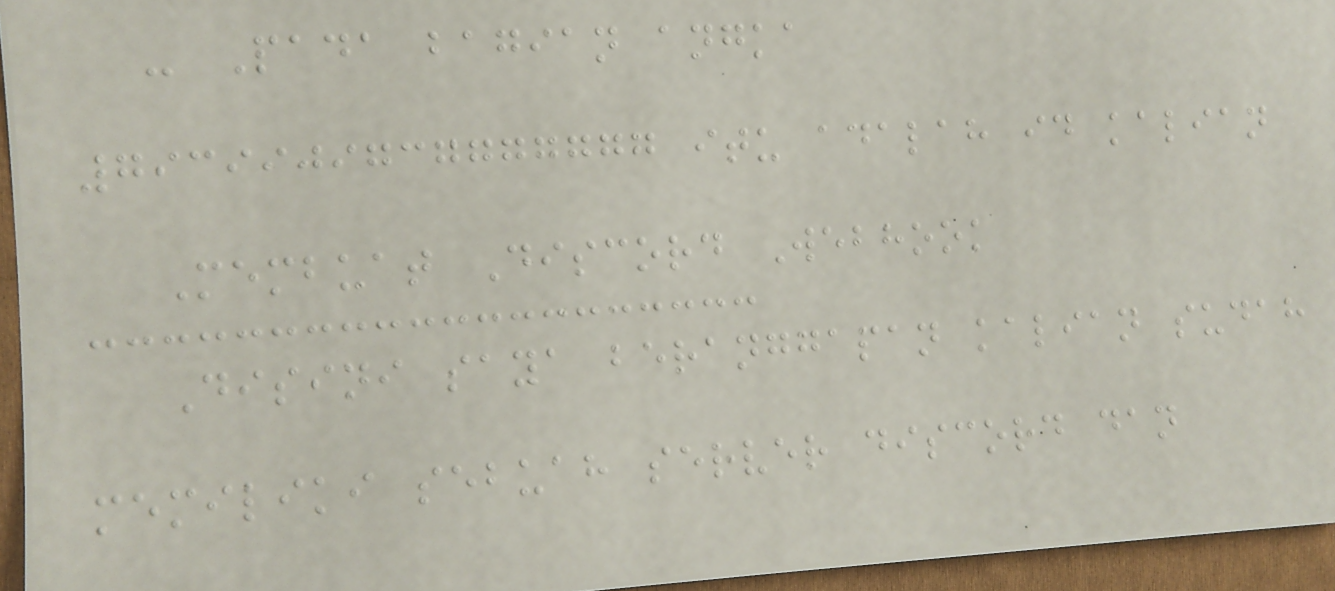- Pada bagian angka
7939909737777777 itu adalah id kalian
Membuat Discord Webhook
Disini saya beranggapan kalian sudah
memiliki sebuah server discord dan
